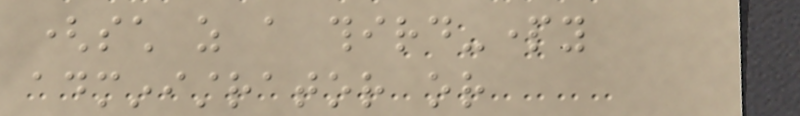(such as a third-party
administrator or
